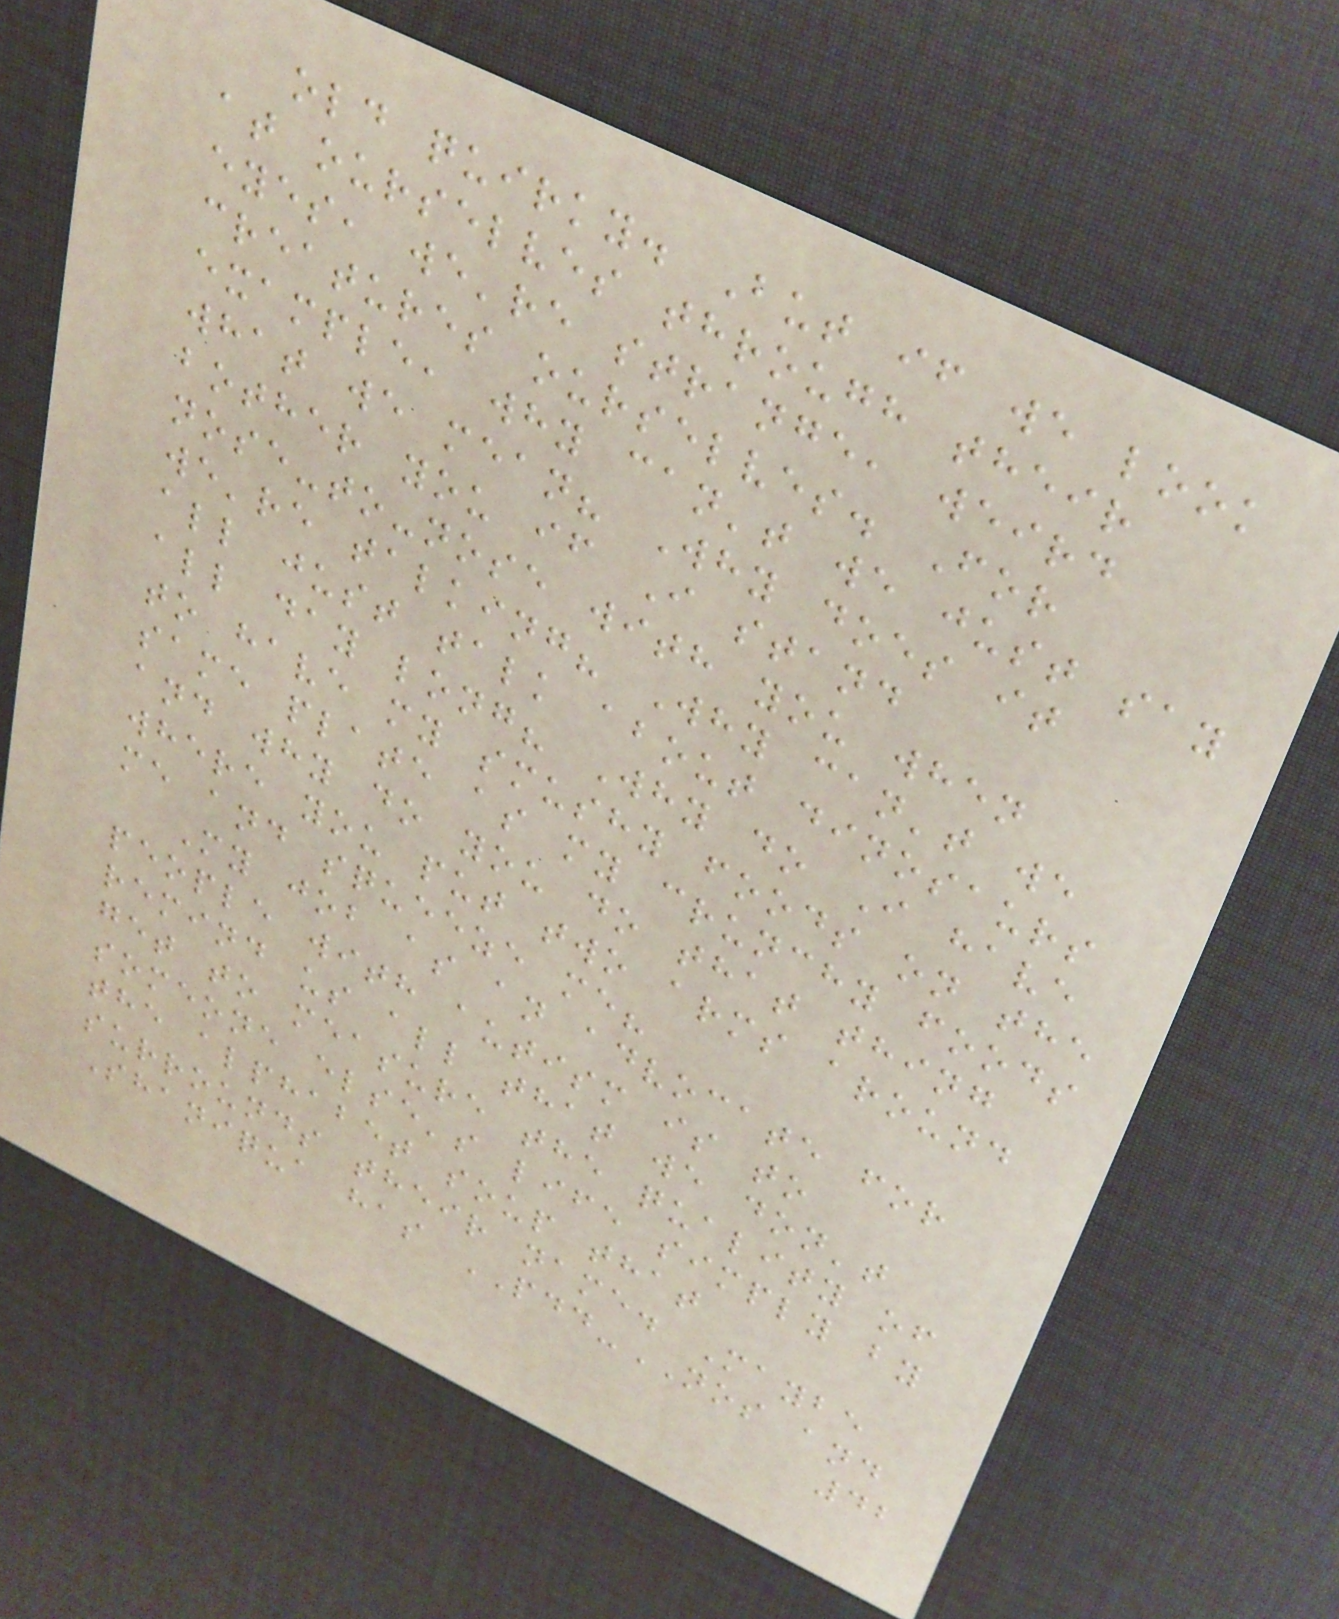old quirky. But if we look
at ourselves through their
eyes, we're strange, weird
creatures ourselves. For
example, why can't we just say
what we mean? Why does it
bother you if I stand
nose-to-nose with you when
we're talking? Why can't we
all just talk about dinosaurs
all day long? Why do I have
to have my smushy foods on the
same plate as my crunchy foods
and why do you do that thing
where you put two arms around
me and squeeze me?
My job as an advocate for
people with autism is to
remind us all that we don't
get to measure the quality of
someone else's life simply by
the alphabet soup that
surrounds their name. Maybe
Shaniqua has PDD-NOS and
42
